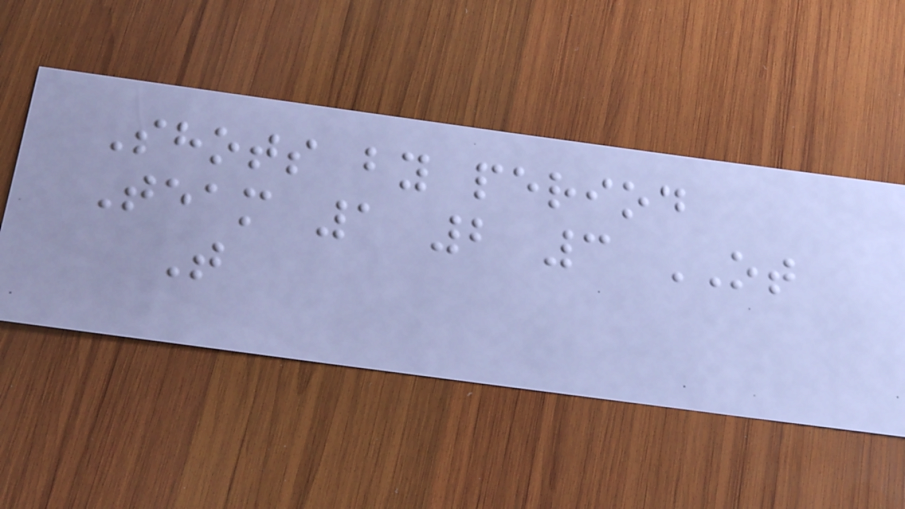Shots by period
Team 1 2 3 OT
T
